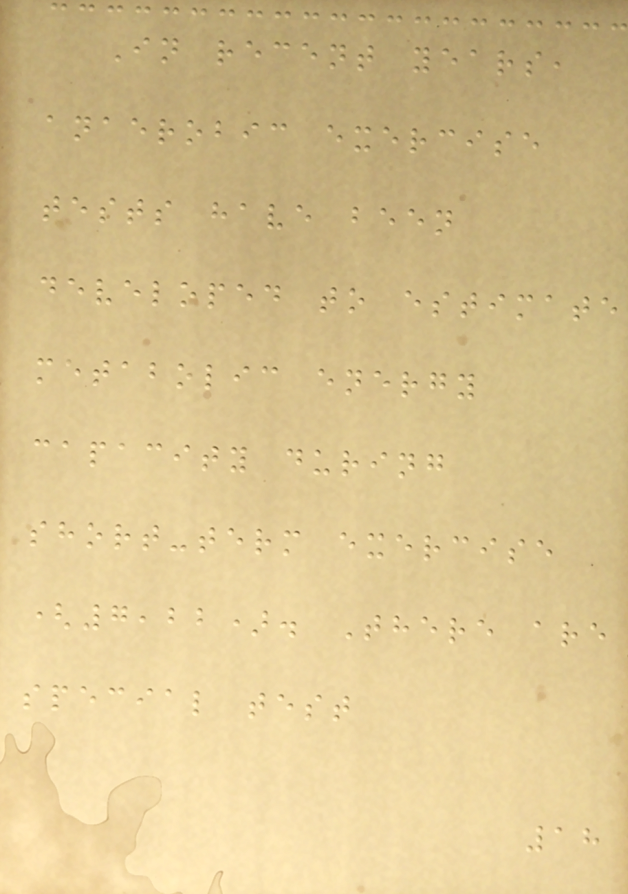In recent years,
anaerobic exercise
tests have been
developed to estimate
metabolic energy
capacity during
short-term exercise
(7,22). There are
special test
18
